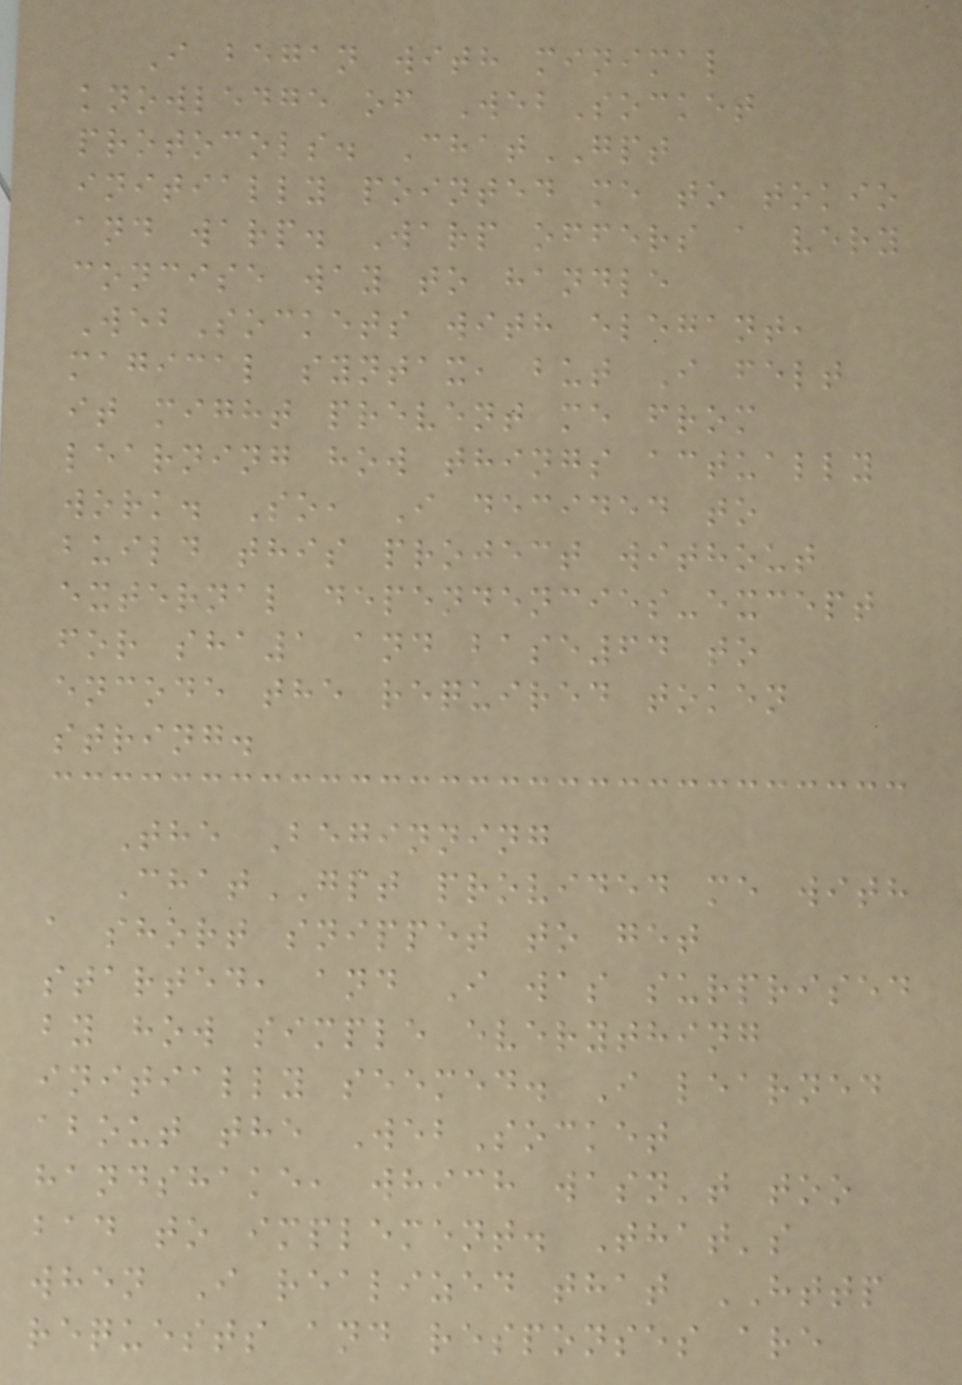I began with minimal
knowledge of WebSocket
protocols. ChatGPT
initially pointed me to tokio
and warp. Warp offers a very
concise way to handle
WebSockets with elegant,
magical syntax, but I felt
it might prevent me from
learning how things actually
work. So, I decided to
build this project without
external dependencies-except
for sha1 and base64 to
encode the required token
string.
The Beginning
ChatGPT provided me with
a short snippet to get
started, and I was surprised
by how simple everything
initially seemed. I learned
about the WebSocket
handshake, which wasn't too
bad to implement. That's
when I realized that HTTP
requests and responses are
